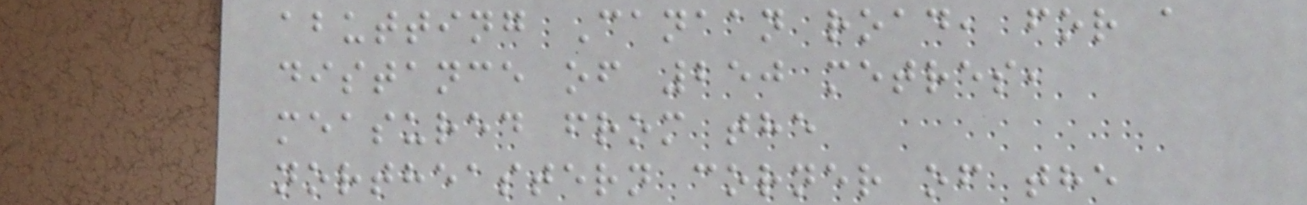abutting Canaan road, for a
distance of 250 metres,
measured from the
northeastern corner of the
